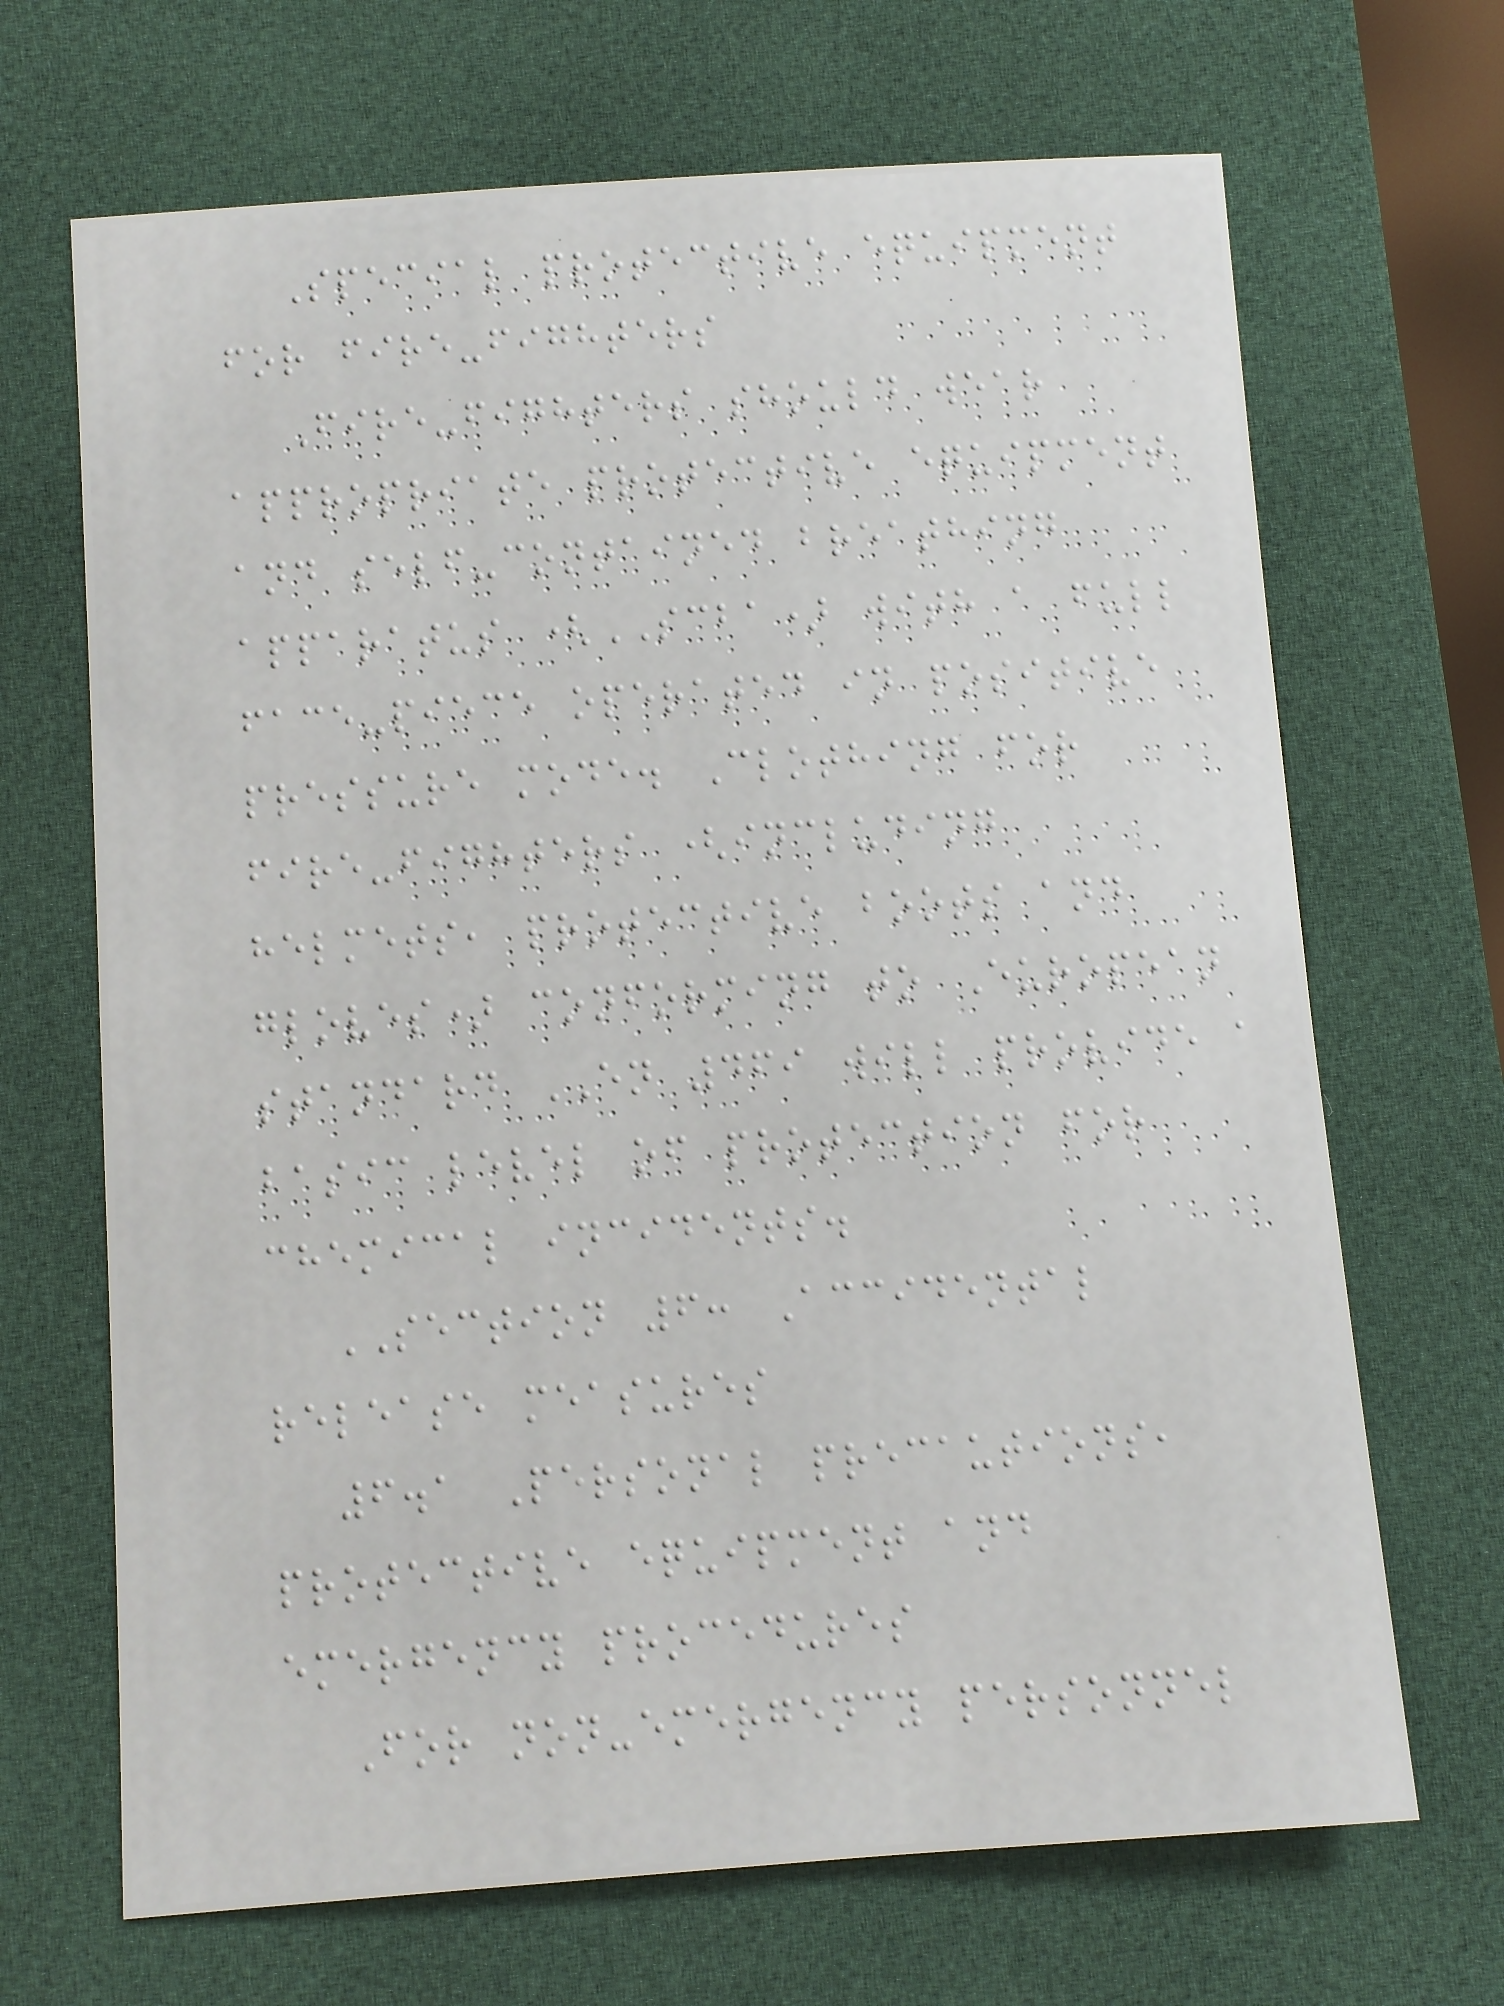Special protective equipment
for fire-fighters
Fire-fighters should wear
appropriate protective equipment
and self-contained breathing
apparatus (SCBA) with a full
face-piece operated in positive
pressure mode. Clothing for
fire-fighters (including
helmets, protective boots and
gloves) conforming to European
standard EN 469 will provide a
basic level of protection for
chemical incidents.
SECTION 6: Accidental
release measures
6.1 Personal precautions,
protective equipment and
emergency procedures
For non-emergency personnel
